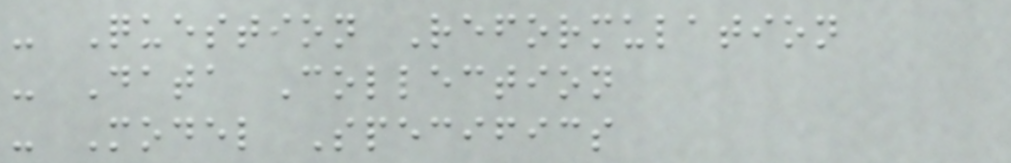- Question Reformulation
- Data Collection
- Model Specifics
